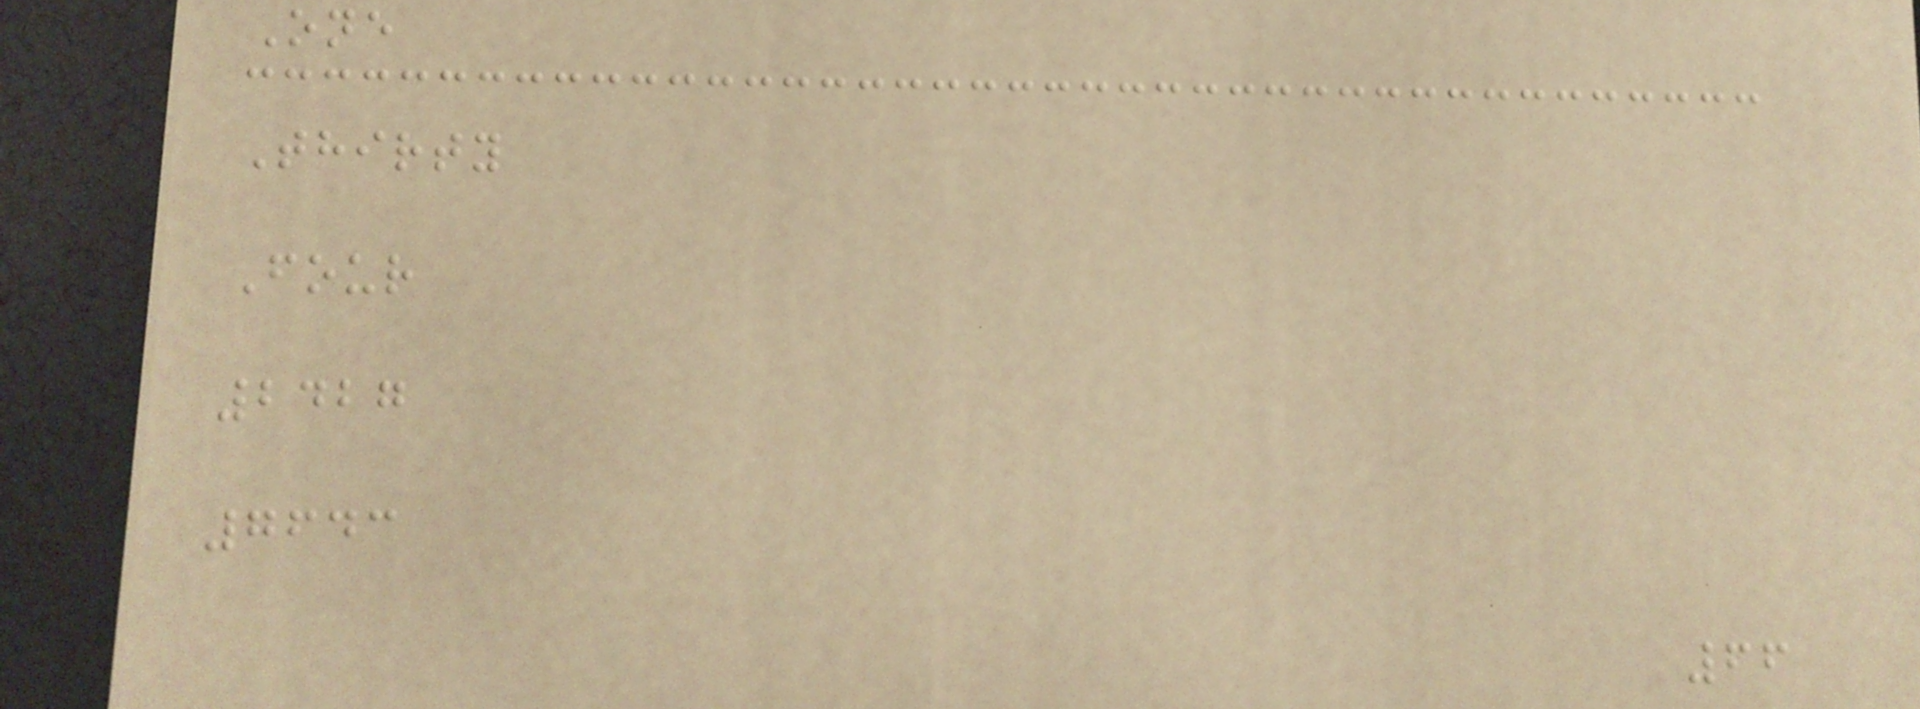One
Thirty
Four
2427
7643
66
